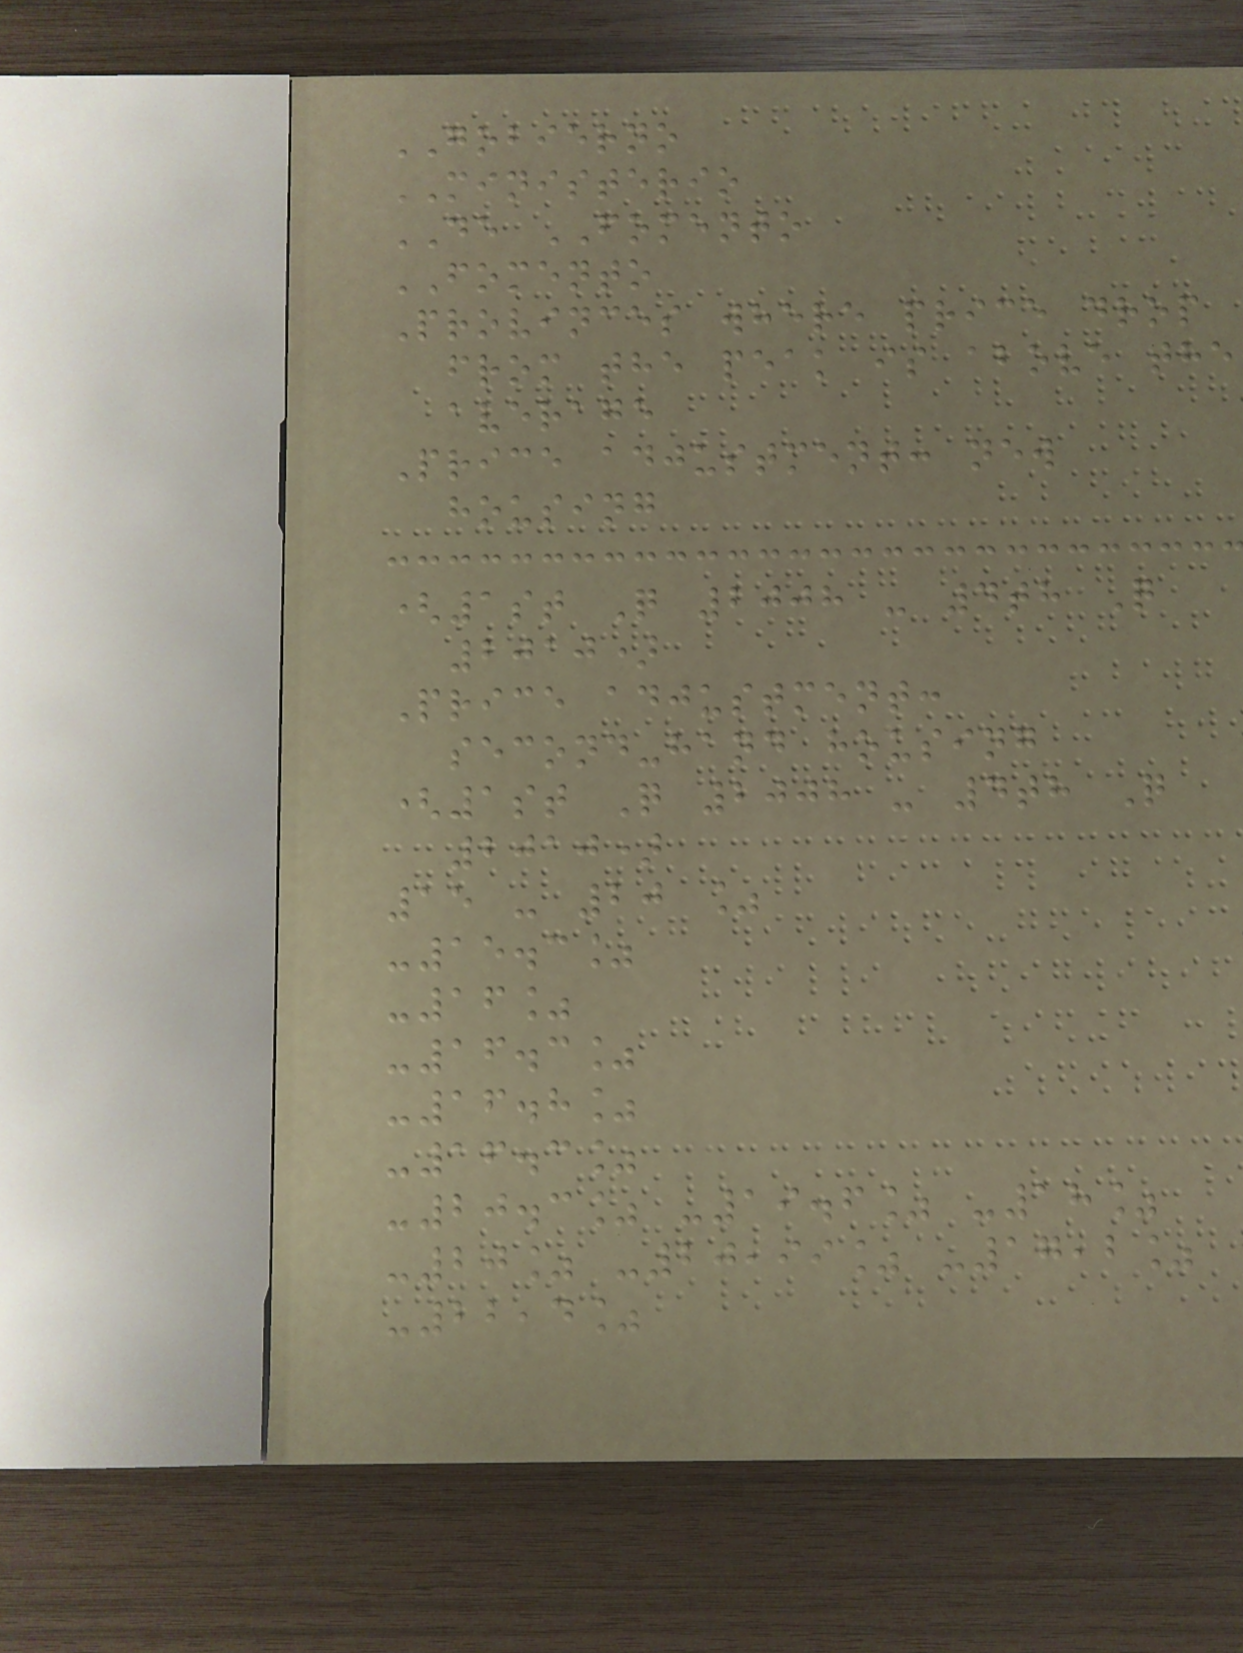GOBIERNO
MINISTERIO
DE FOMENTO
FOMENTO
Provinces where price drop
from the peak is above the
average
Price adjustment: new
housing
(1st Q 2008 - 4th Q
2010)
Price adjustment:
second-hand housing
(1st Q 2008 - 4th Q
2010)
15 - 20 %
-15.3%
-16%
-16.3%
-16.8%
-16.3%
-20.3% -19.6% -18%
-20% -20,99% -17,2%
-22,4%
